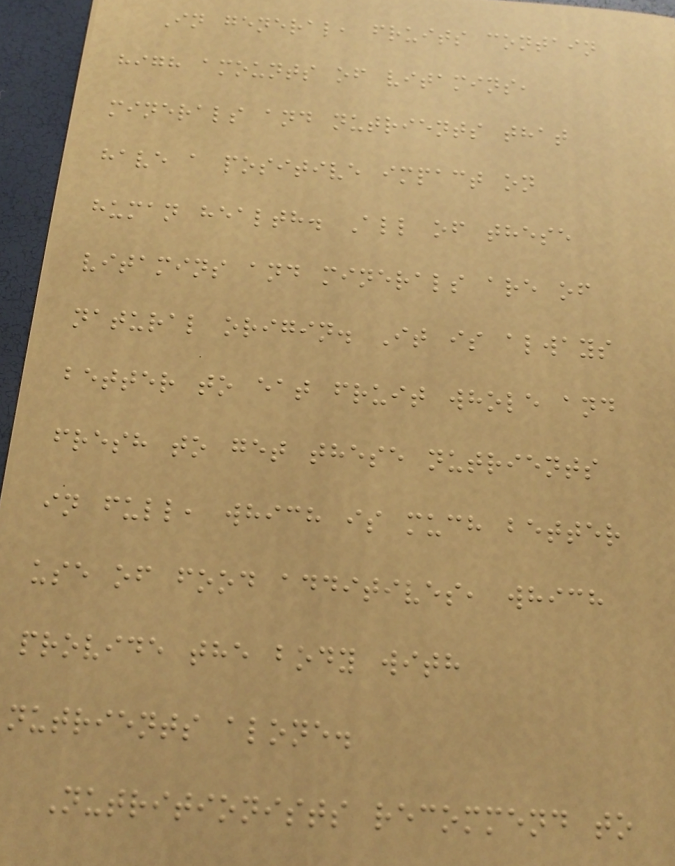In general, fruits contain
high amounts of vitamins,
minerals and nutrients that
have a positive impact on
human health. All of these
vitamins and minerals are of
natural origin. It is always
better to eat fruit whole and
fresh to get these nutrients
in full, which is much better
use of food additives, which
provide the body with
nutrients alone.
Nutritionists recommend to
